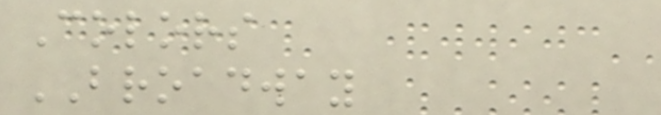Colors
BROADWAY
